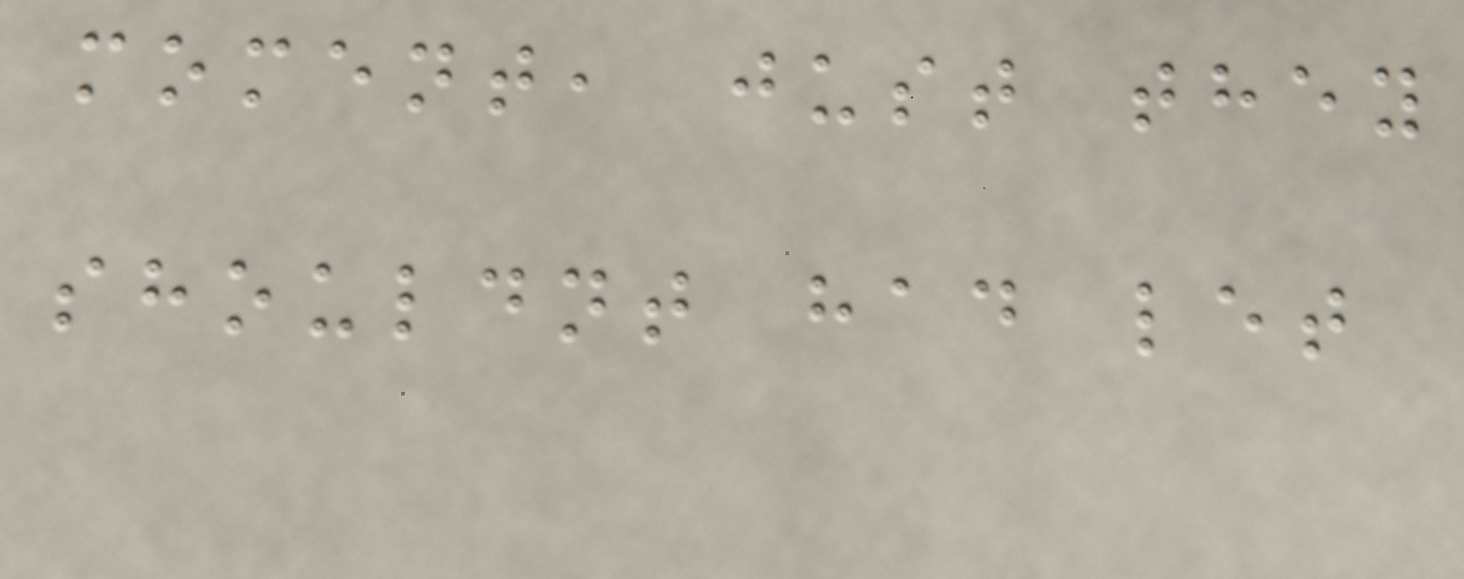moment, just they
shouldnt had let
